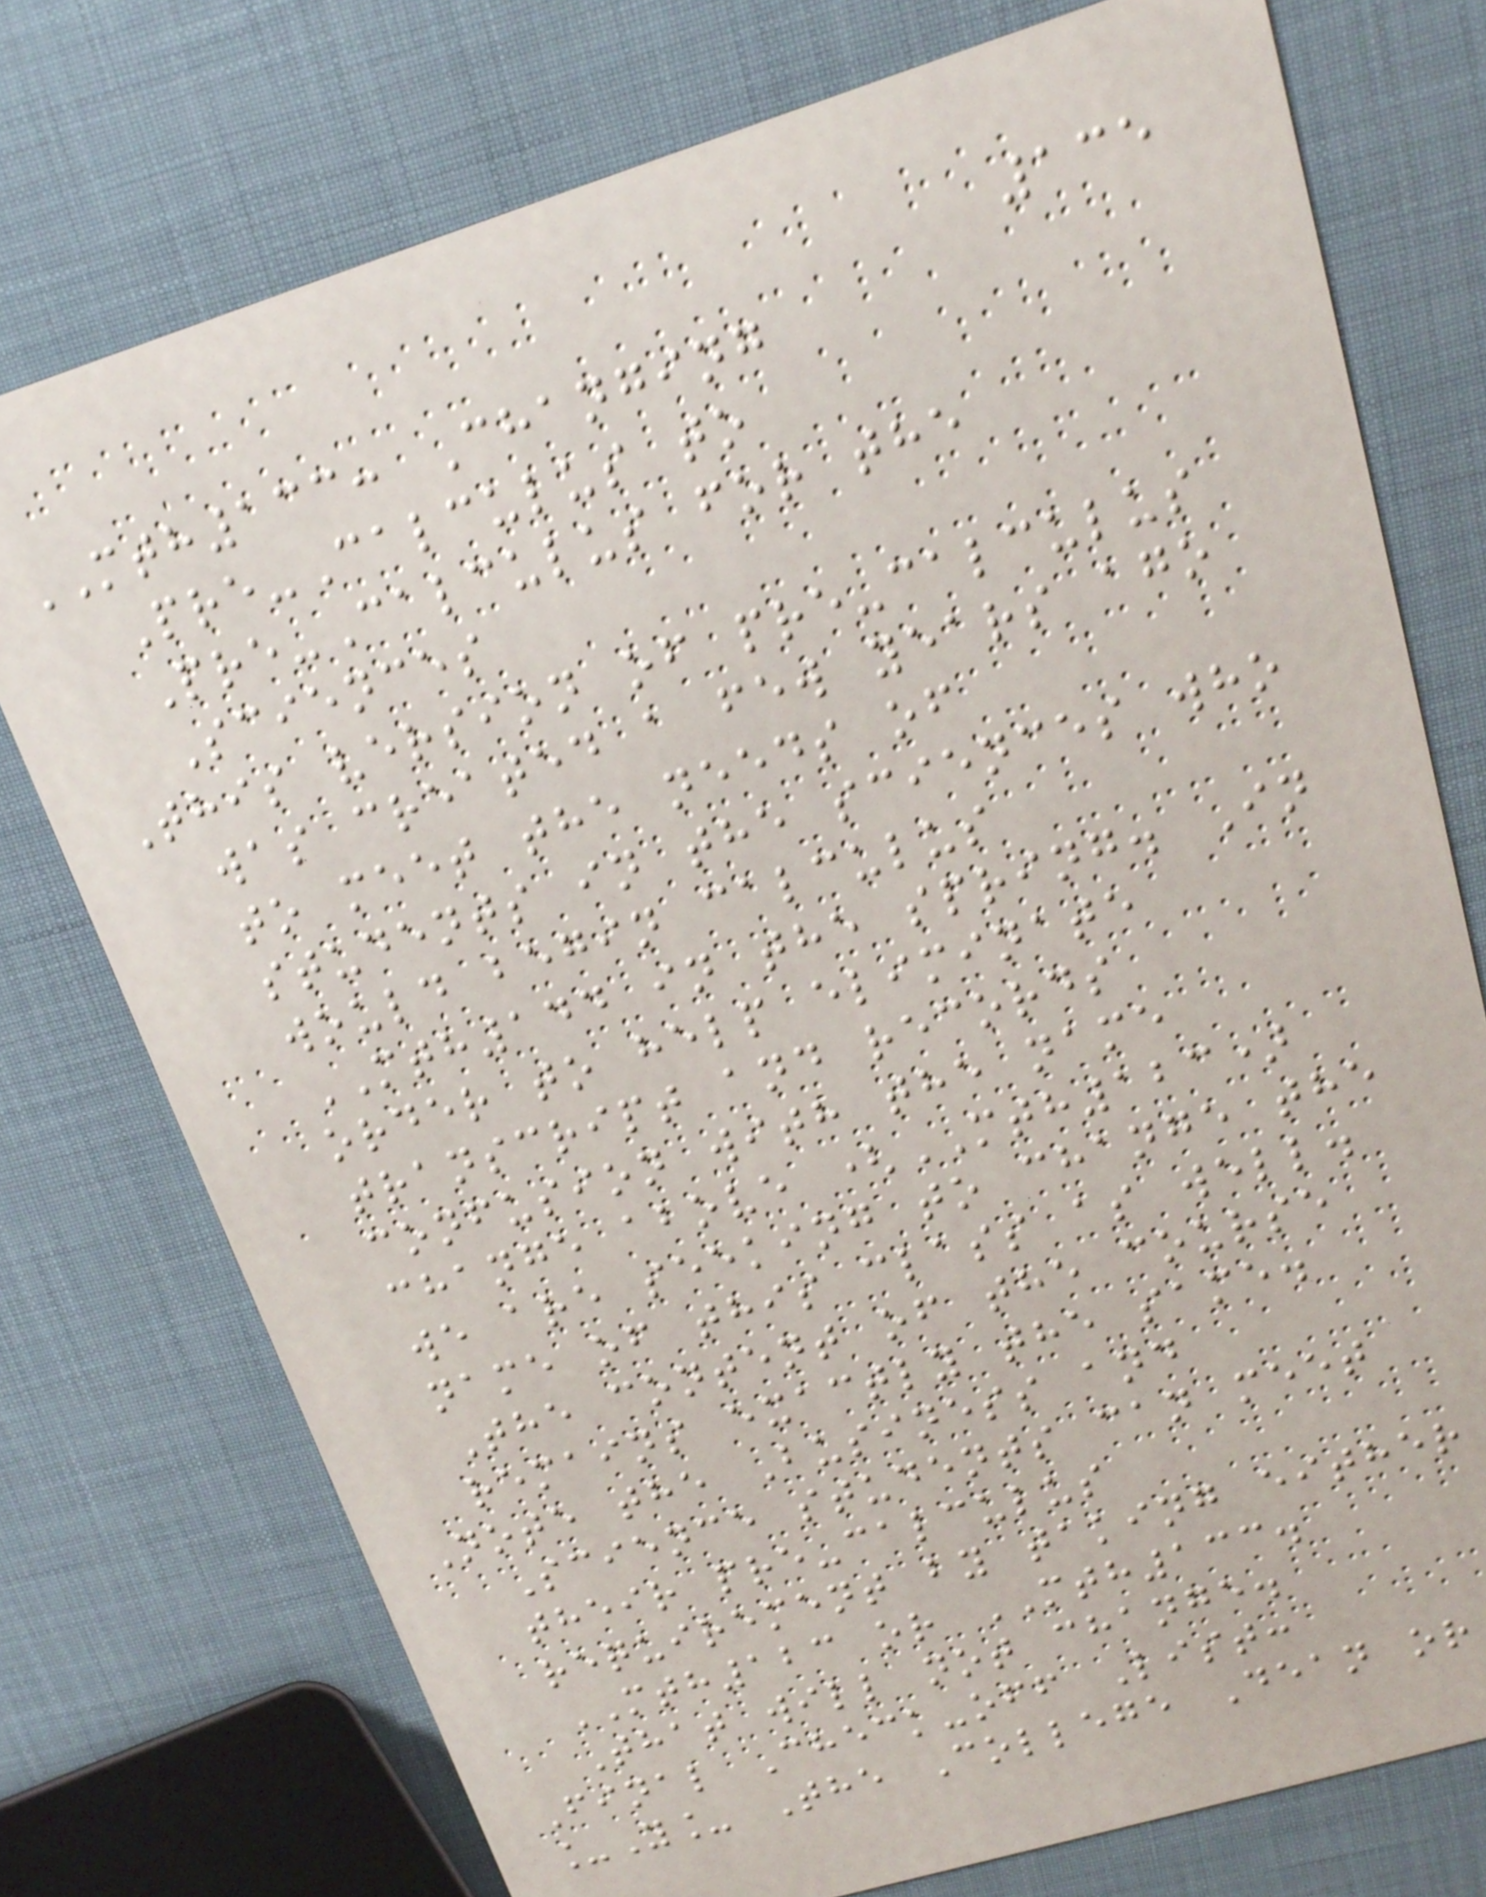135
MTH133: Changing
Pre-Calculus to
Pre-Calculus for the
Sciences
This version of pre-calculus
was created a few years ago
to meet the needs of
students in the sciences who
would begin calculus
MTH144 in the spring. In
order to help eliminate
transcript and records
confusion with the name
change above (MTH123)
we are seeking to change the
name of this class as well.
The content of the course
remains exactly the same.
Note the Business and
Science students can meet
their pre-calculus
requirement by taking either
MTH123 or MTH133.
That will not change.
Final Check-off List:
_Y_ The College Dean or
